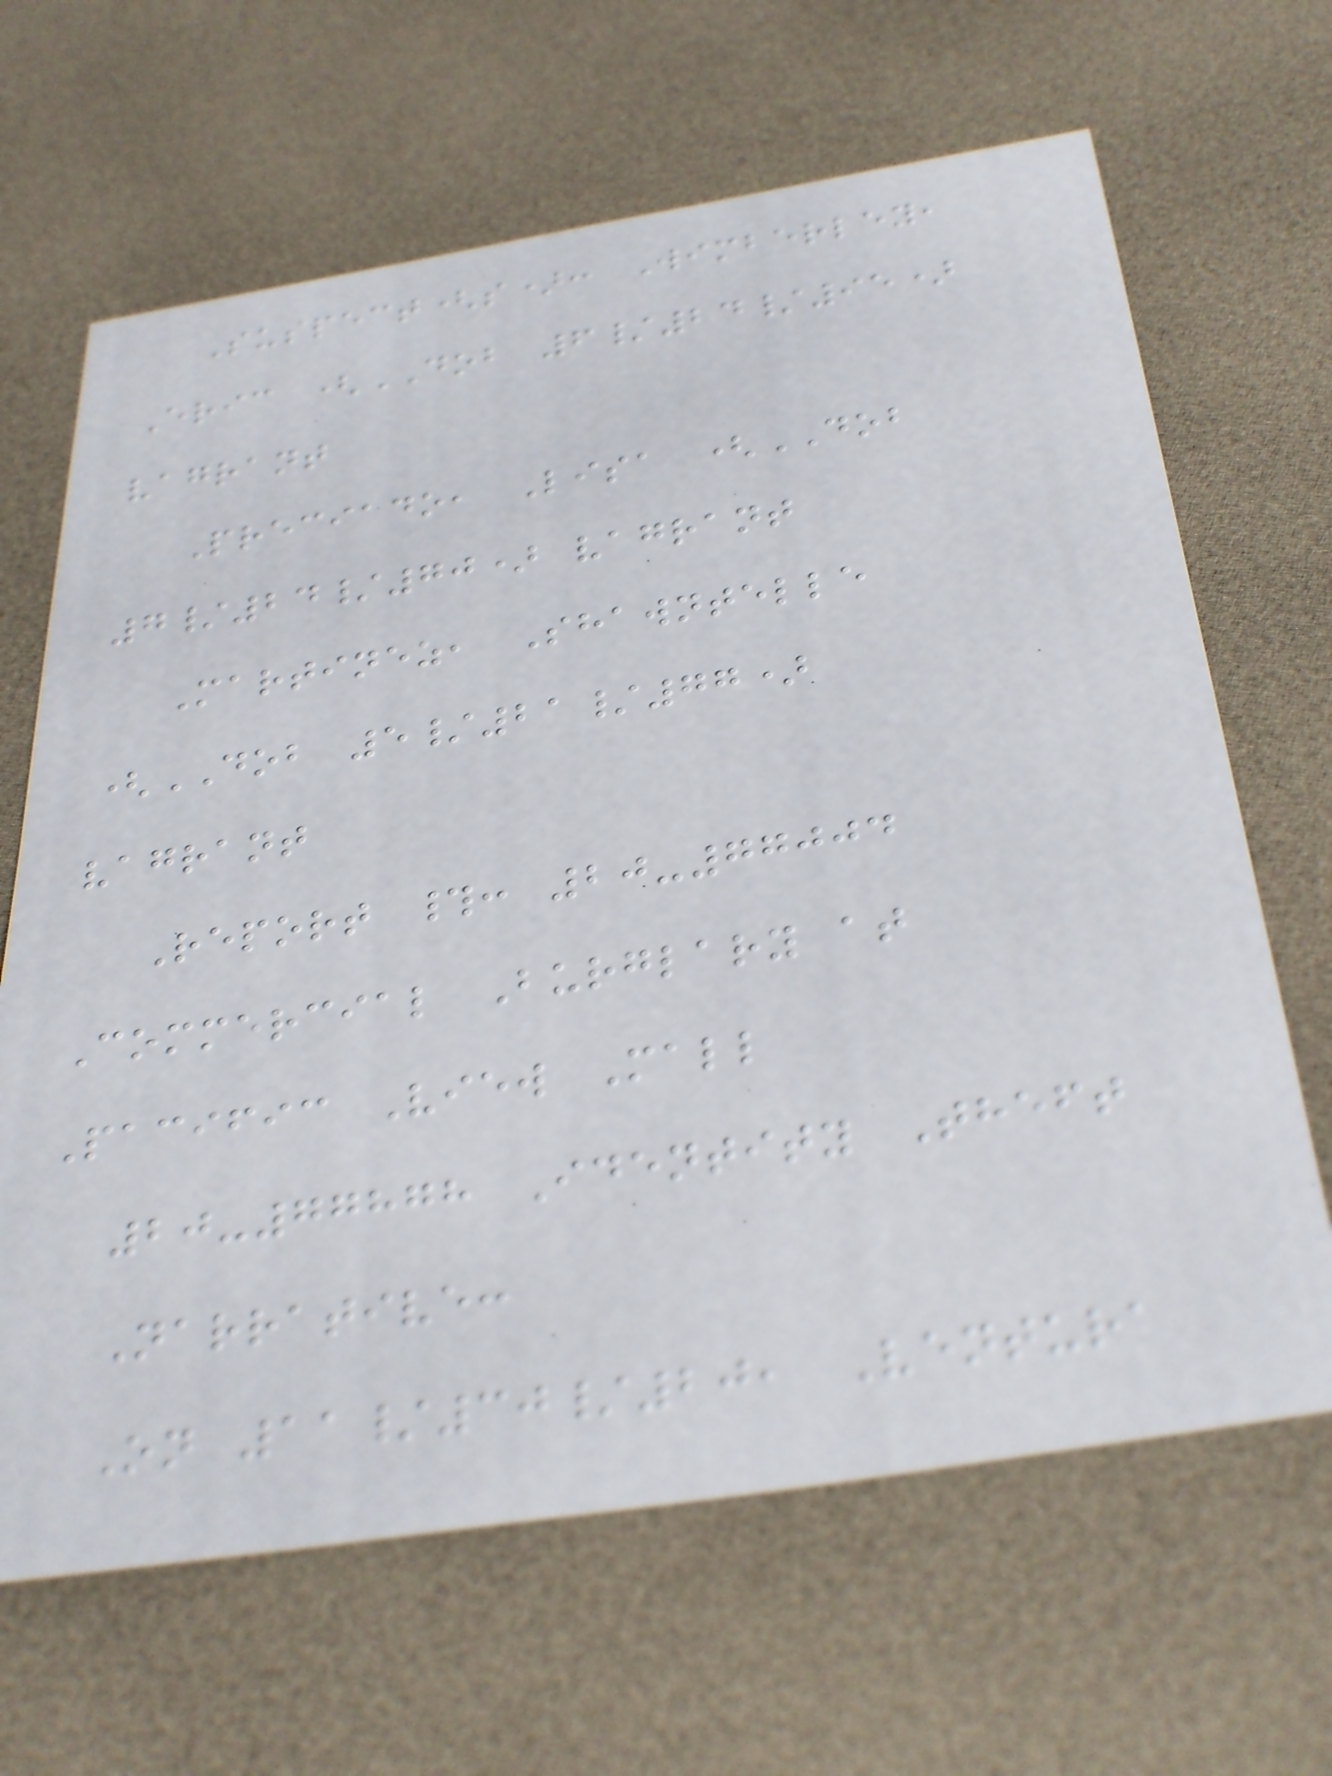Suspect(s): Wimberley,
Eric (DOB 6/24/95)
vagrant
Preciado, Lisa (DOB
7/24/70) vagrant
Martinez, Shawntelle
(DOB 5/21/77)
vagrant
Report #: 20-77004
Commercial Burglary at
Pacific View Mall
20-77878 Identity Theft
Narrative:
On 11/30/20, Ventura
